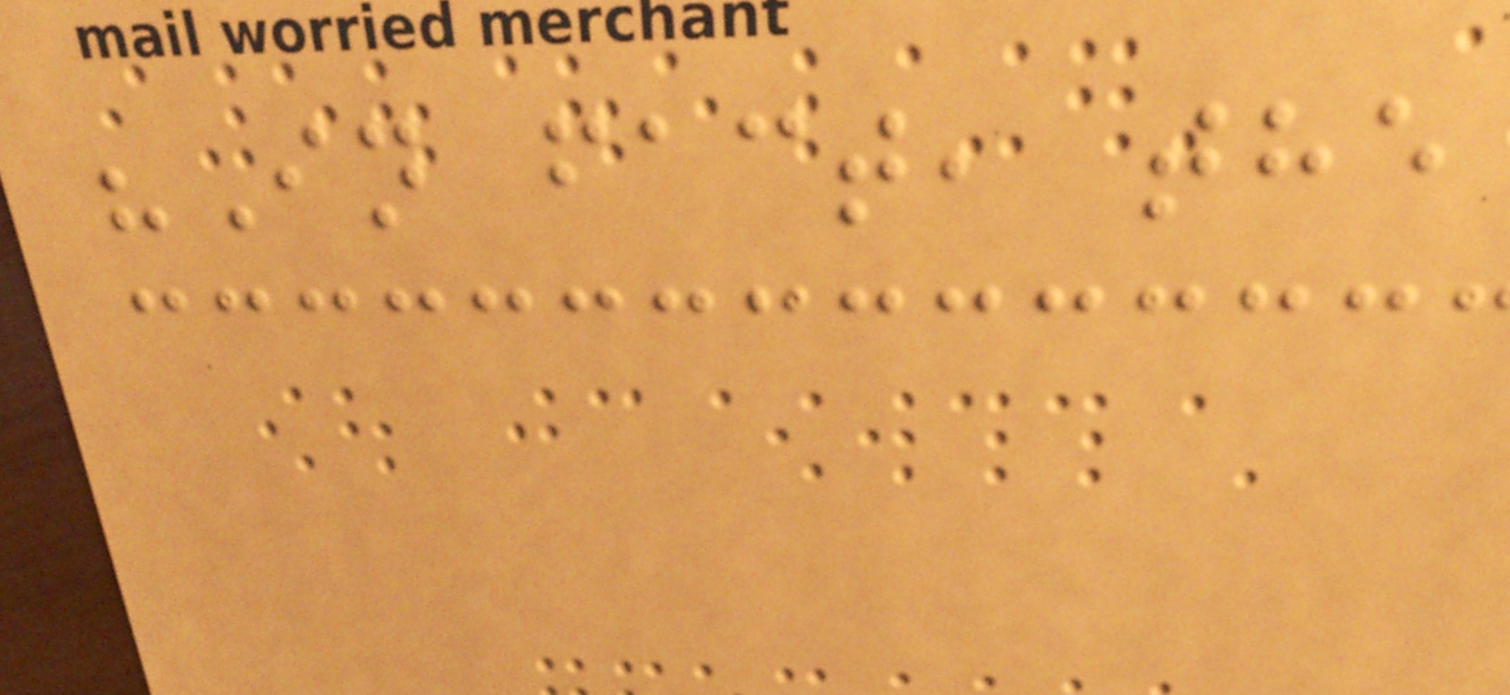"In fact, the
